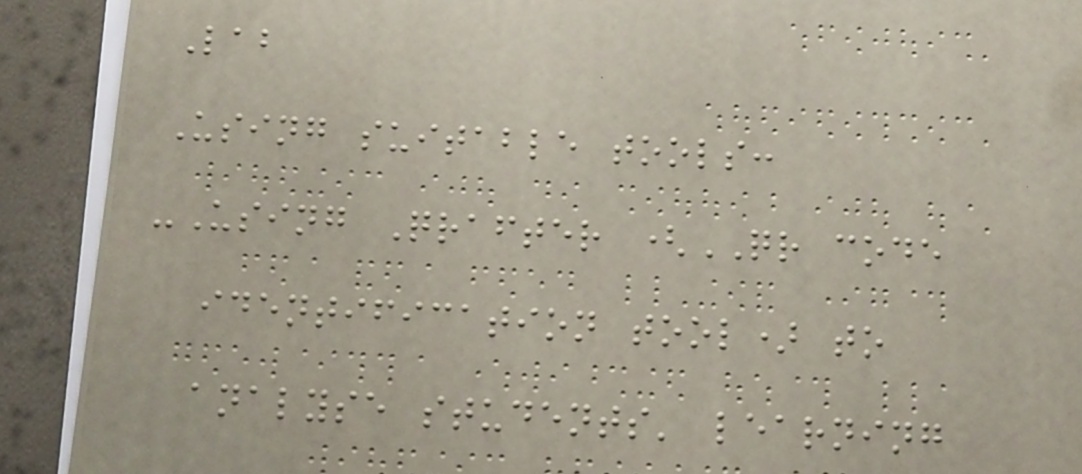Lab
Using suitable tools:
-Using Qrafter (QR code
identification tool) to
analyse students' learning
